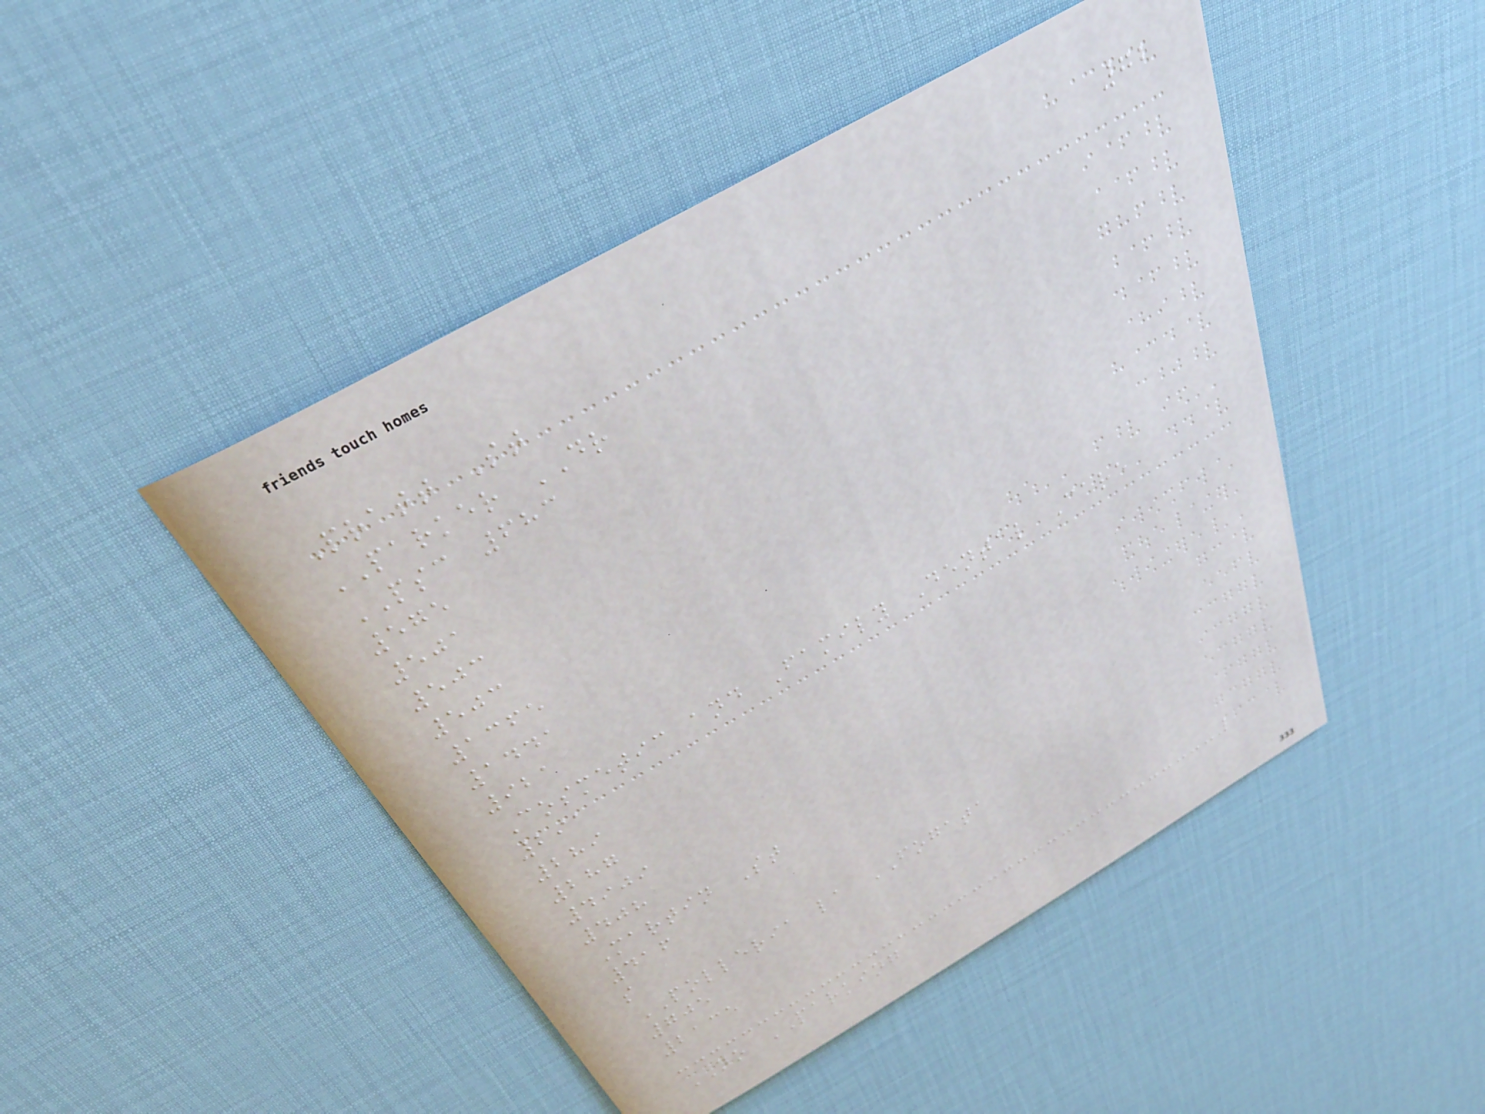72
Pratt St
PARKER DR
PSC 683
575
501
503
503
1365
1441
921
Cosmetic and Family Dental Care
291
289
287
4909
408
Martin St
416
s
POLLERIA la FOGATA
705
2135
NO PARKING
